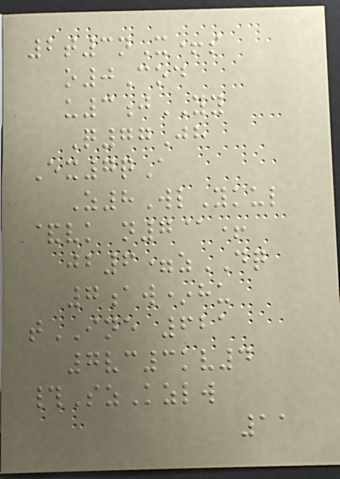2t3nX+s
o0Cod
u3jYY
Q77Jh
Ex7qA
Z8WlYkul
&vk n7@+
jb6=zDQ
7aw*hu
tINE 621
7vc3kv4
#SzKzlw
11
